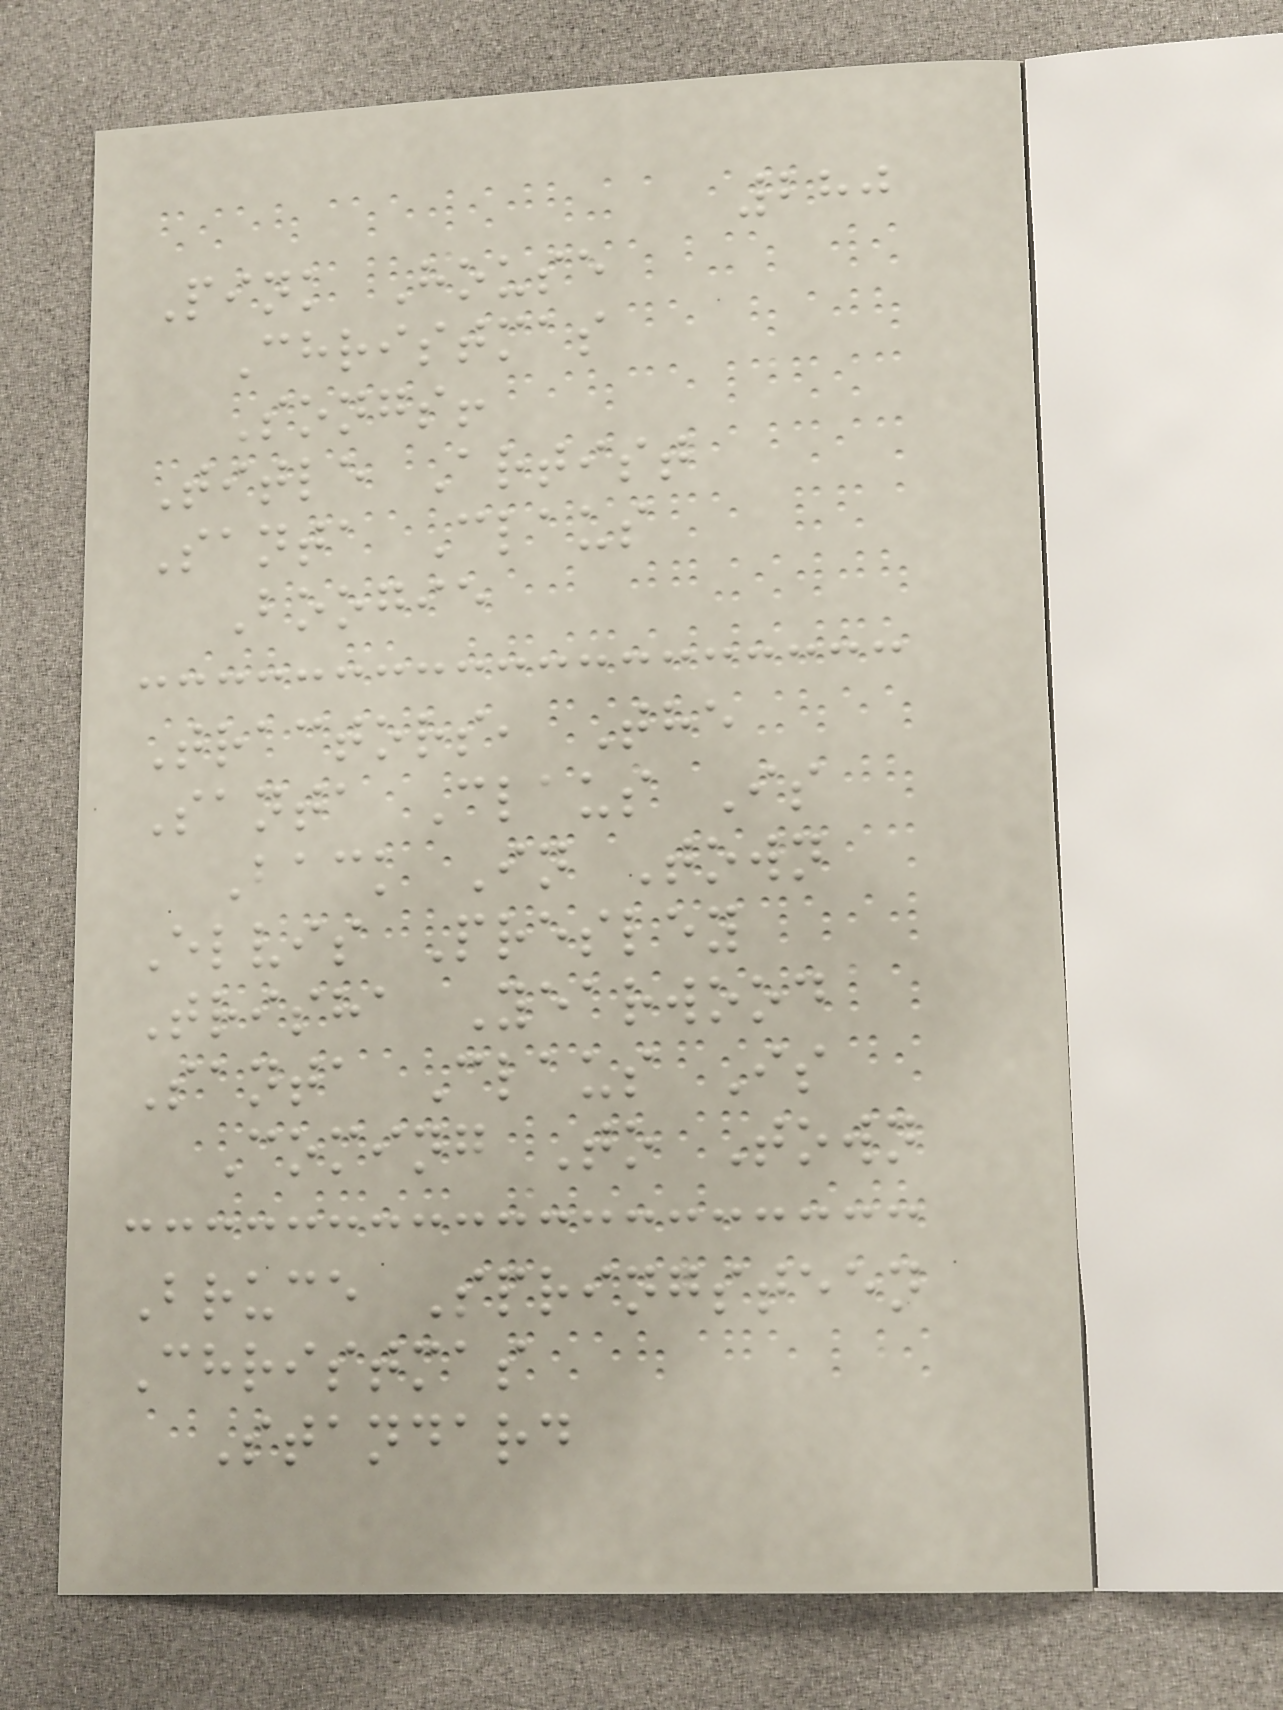280
Pink House
Christmas
Songs!
Title Artist
Santa Claus
Boogie
Tractors, The
Santa Claus Is
Back In Town
Elvis Presley
Trisha Yearwood
Santa Claus Is
Coming To Town
Bruce Springsteen
Christmas
Standard
